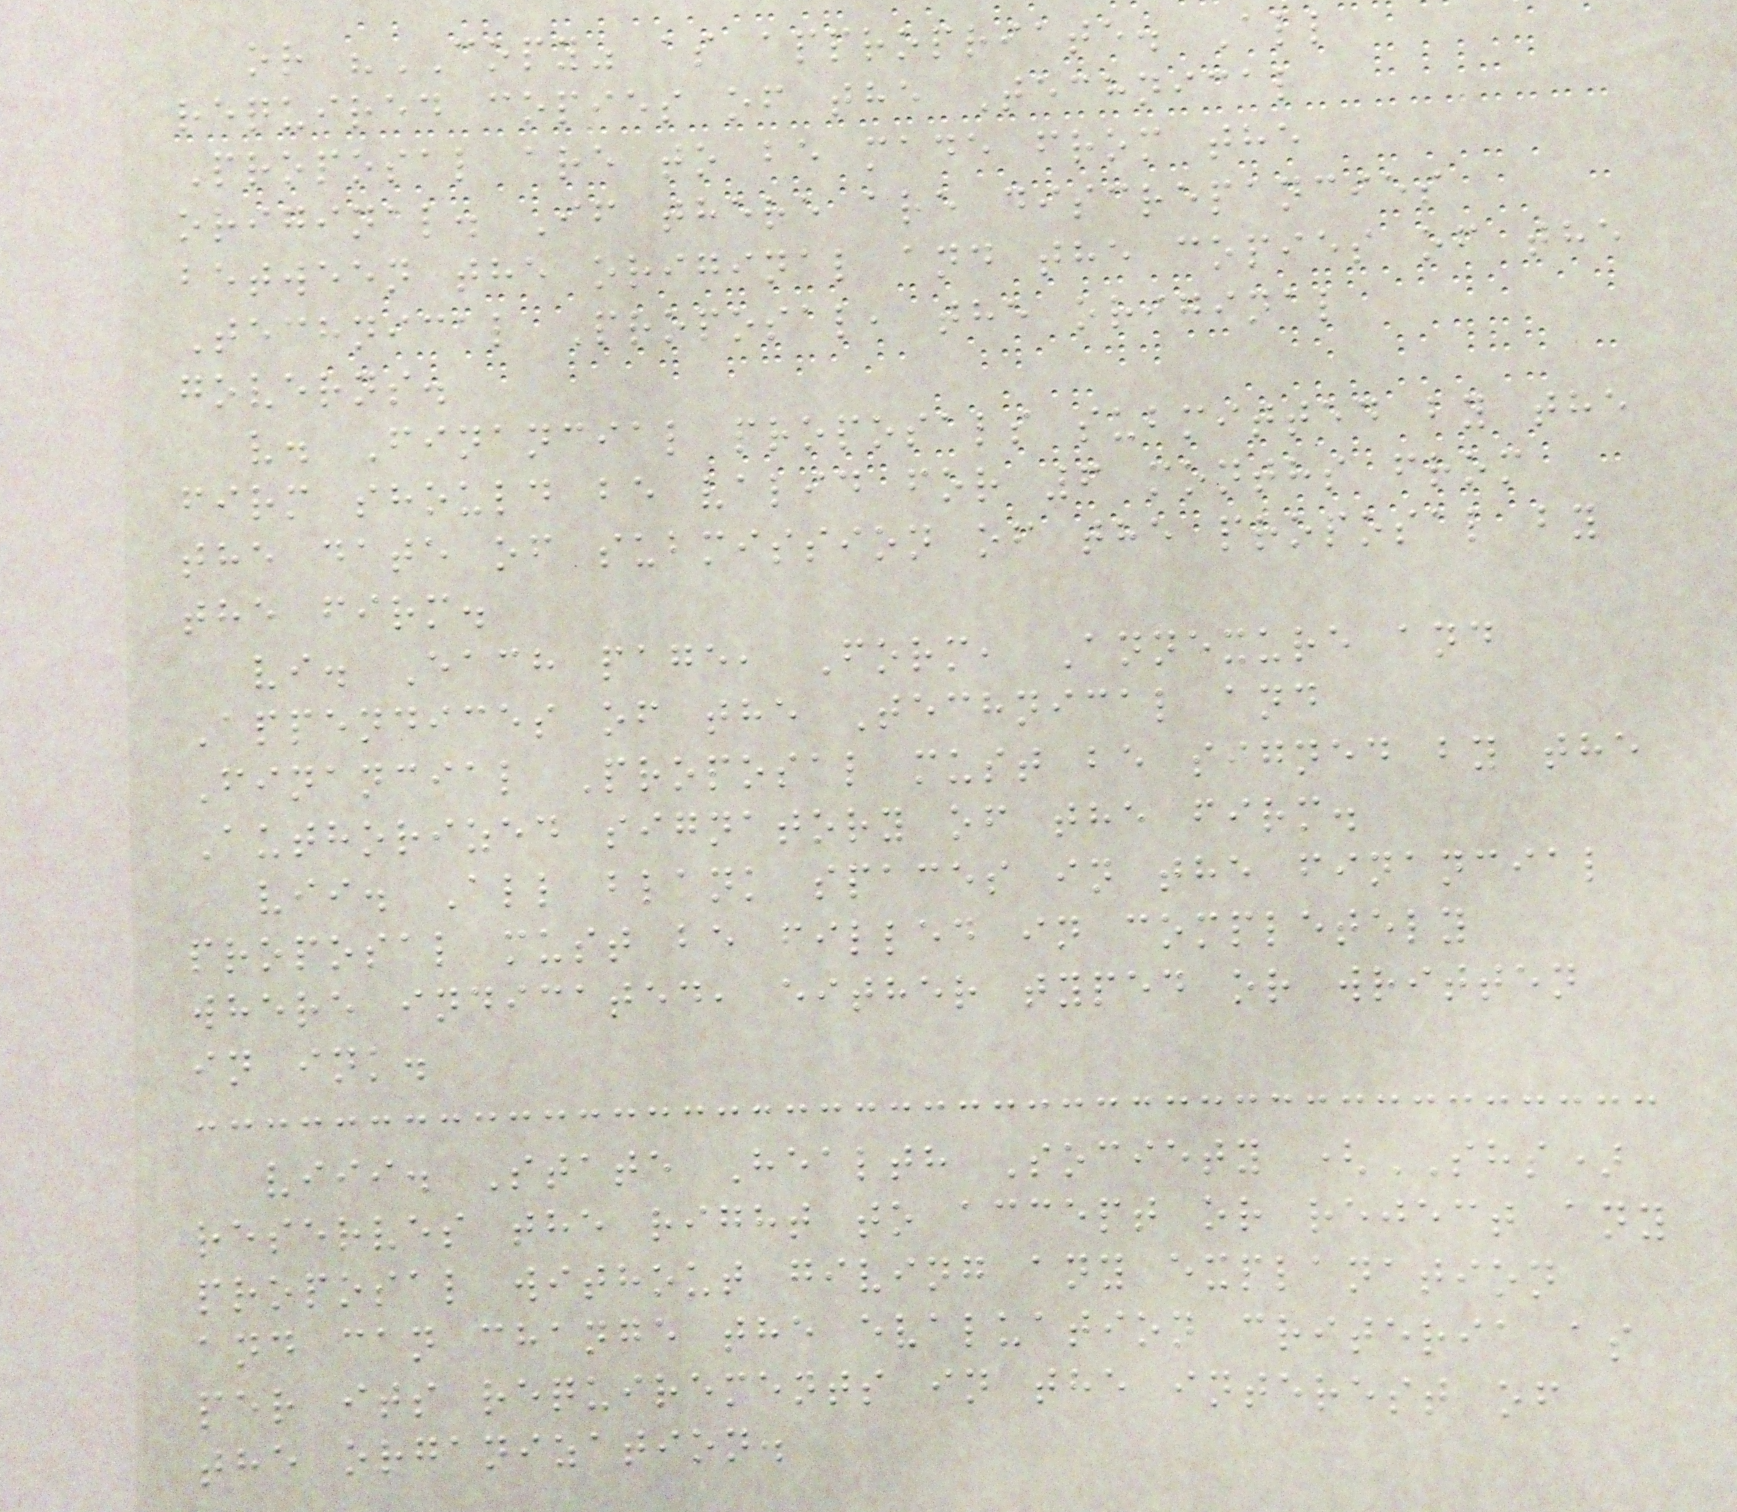or "COPY" as appropriate. All
required copies of the Technical
Proposal are to be made from the
original. If there are discrepancies
between the original and the copies of the
Technical Proposal, the original
governs.
v. Financial proposals submitted by the
firm should be valid for 6 months from
the date of submission of the proposal by
the firm.
vi. Each page, Form, Annexure and
Appendices of the Technical and
Financial Proposal must be signed by the
Authorized signatory of the firm.
vii. All blank spaces in the financial
proposal must be filled in completely
where indicated, either typed or written
in ink.
viii. State Health Society (SHS)
reserves the right to accept or reject any
proposal without giving any explanation
and can change the evaluation criteria as
per its requirements in the interest of
the organization.
